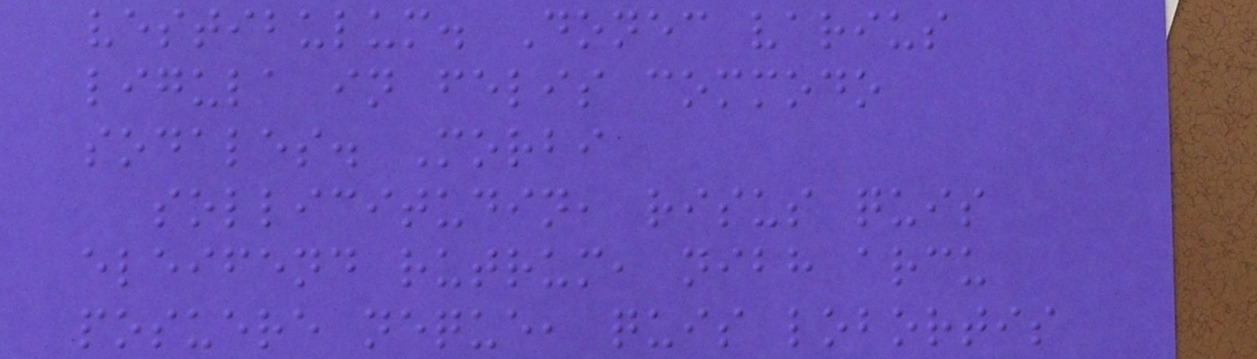vestibulum. Donec varius
ligula in felis commodo
sodales. Morbi
sollicitudin, risus quis
eleifend rutrum, nibh arcu
posuere neque, quis lobortis
